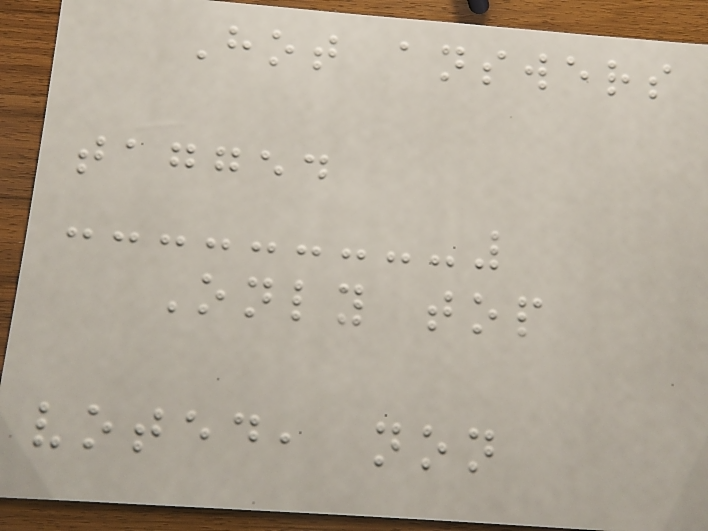Hot answers
tagged
Only top
voted, non
